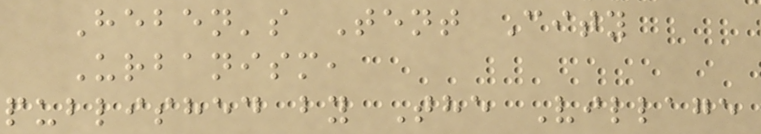Heben's Tent City
Urbanism,
published by The Village
